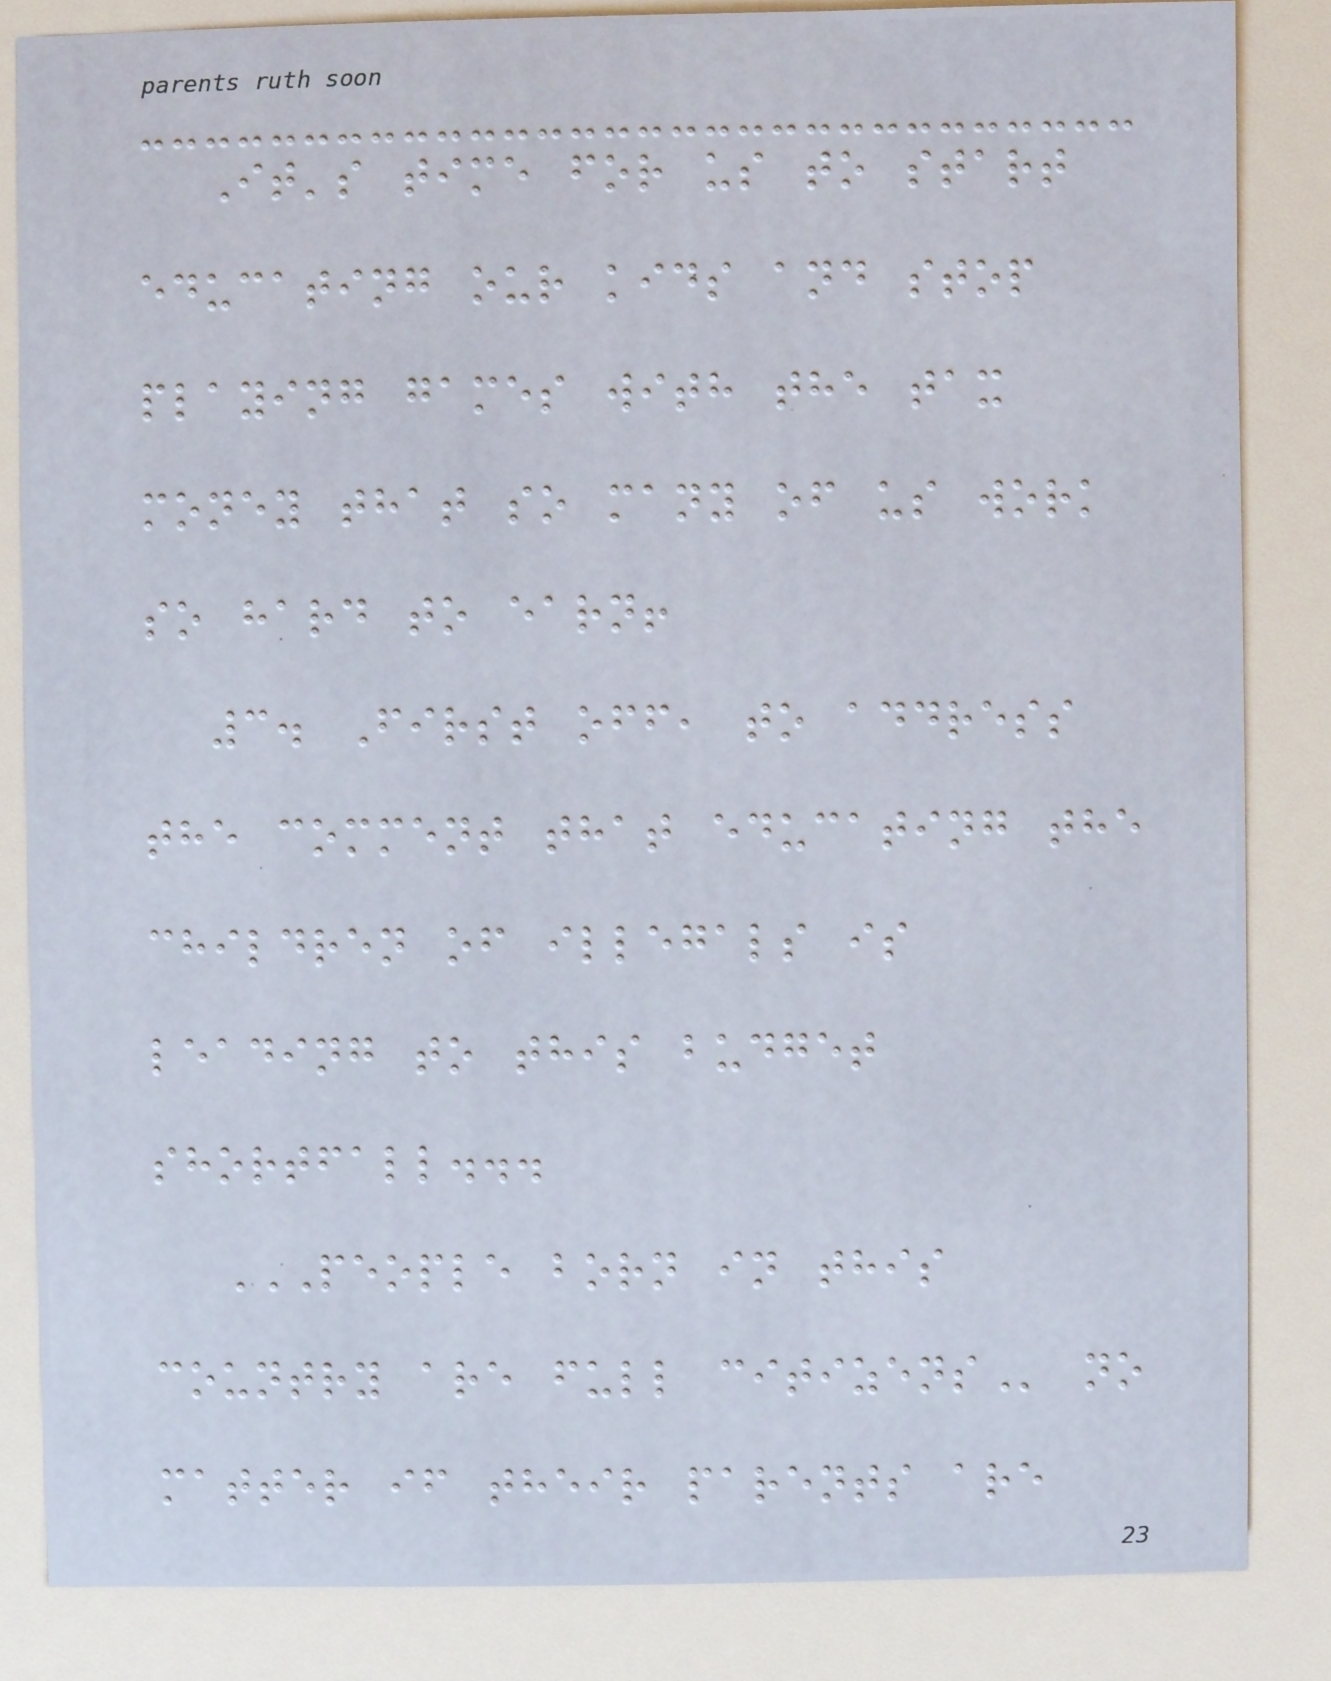It's time for us to start
educating our kids and stop
playing games with the tax
money that so many of us work
so hard to earn!
3. First off, to address
the comment that educating the
children of illegals is
leading to this budget
shortfall...
PEOPLE BORN IN THIS
COUNTRY ARE FULL CITIZENS no
matter if their parents are
